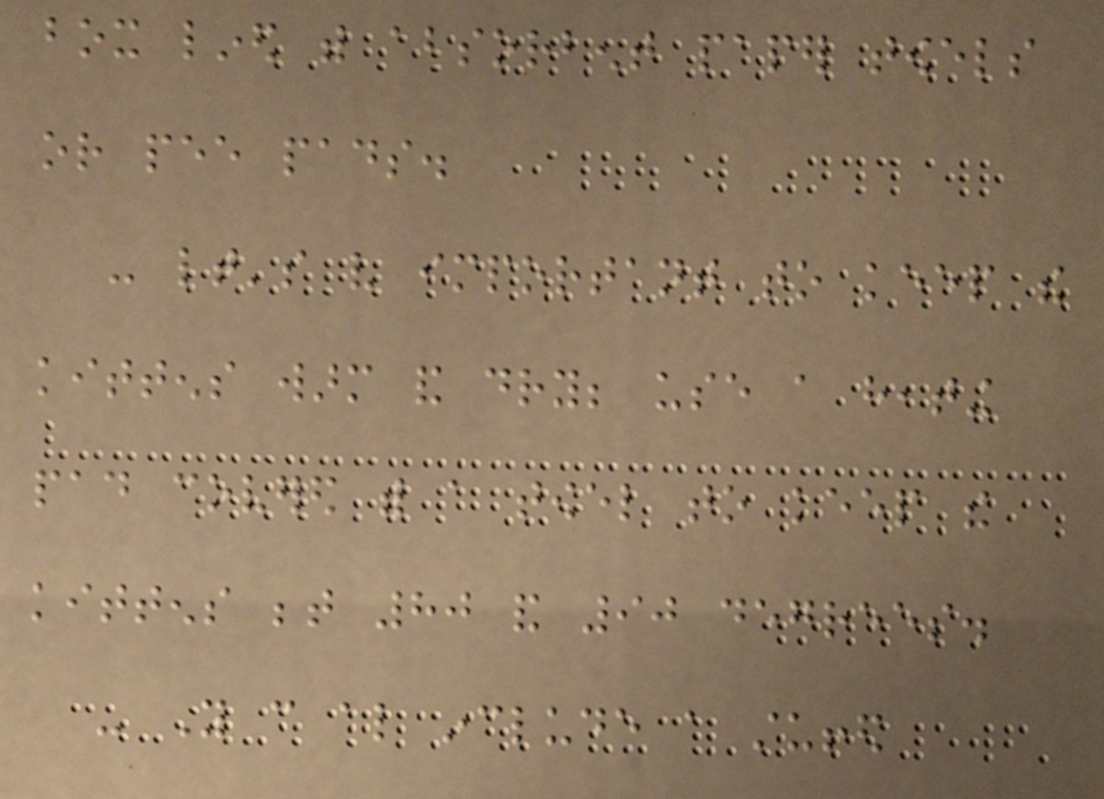box lined with absorbent paper towels
or pee pads.
- lt's very important to keep the
kittens warm and dry; use a heating
pad covered with a towel to keep the
kittens between 80 and 90 degrees.
- You can also include a stuffed
